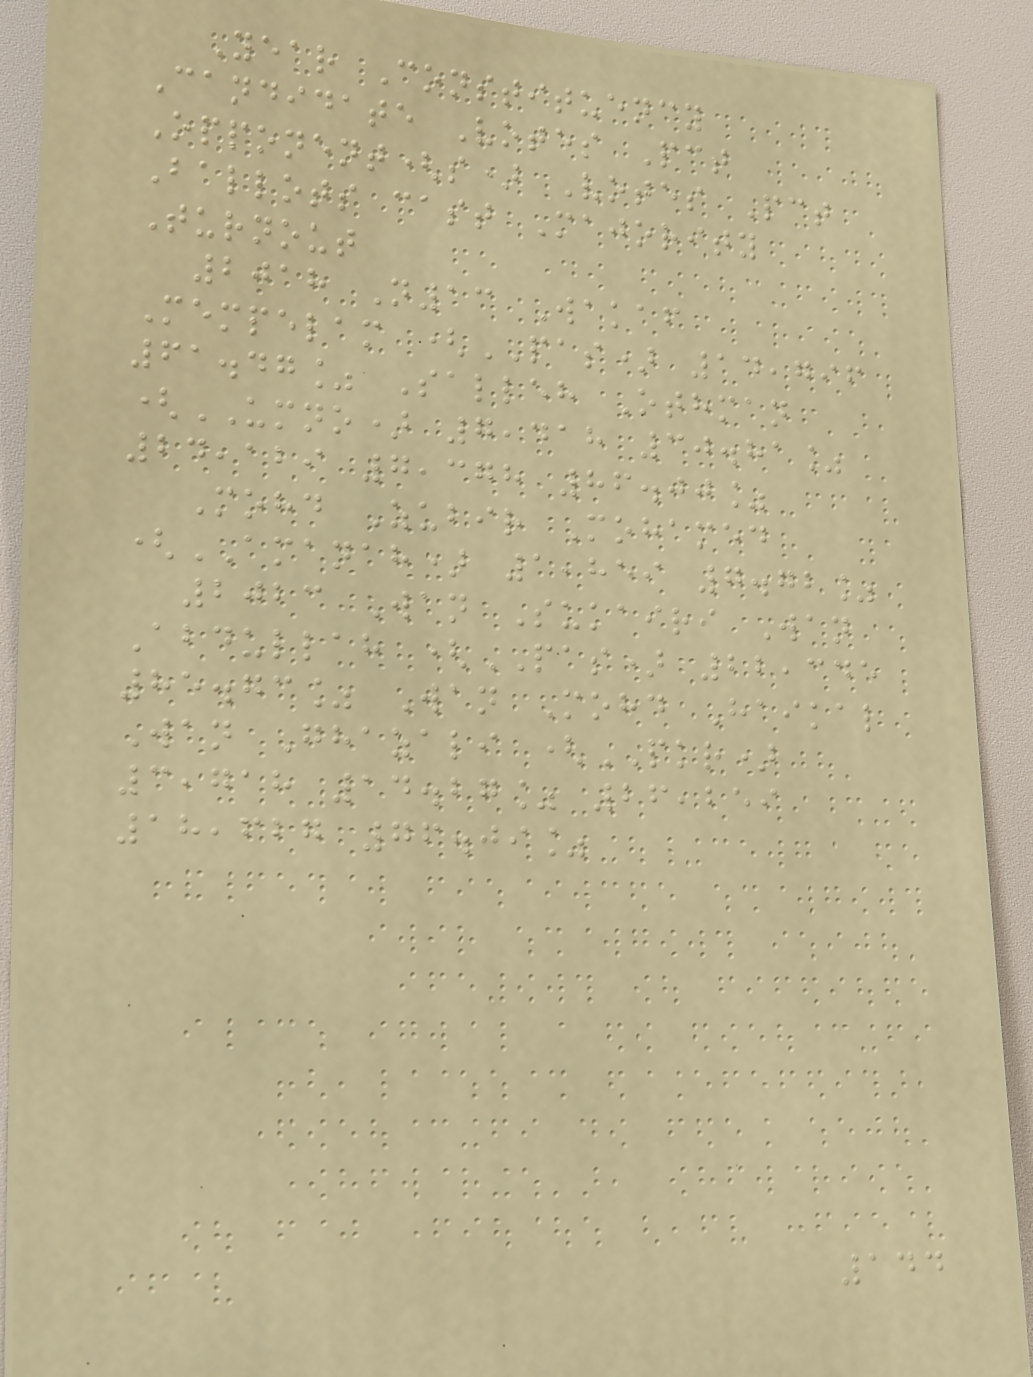Year Constituency
Candidate Votes Pct
Opponent(s) Votes Pct
Ballots cast Majority
Turnout
2018 N13 Wakaf
Mempelam (PAS) 14,796
61.47% Salleh Othman
(UMNO) 7,418 30.81%
24,129 7,378 86.00%
Mohd Zubir Mohamed
(AMANAH) 1,859 7.72%
2023 Wan Sukairi Wan
Abdullah (PAS) 22,345
85.73% Wan Mohd Haikal
Wan Ghazali (PKR)
3,718 14.27% 26,259
18,627 76.09%
144
